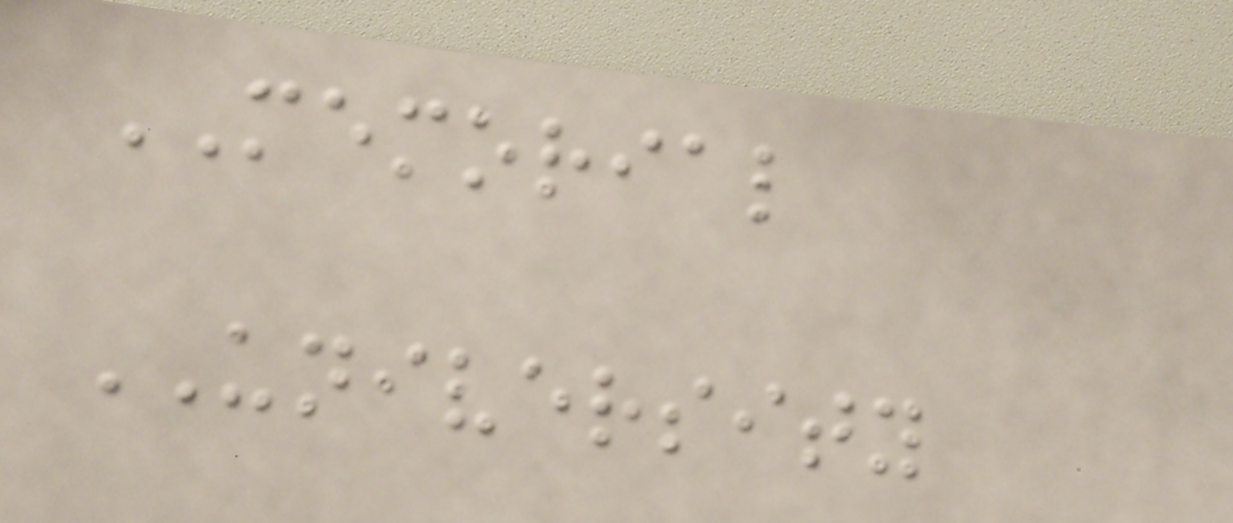MEMORIAL
UNIVERSITY
